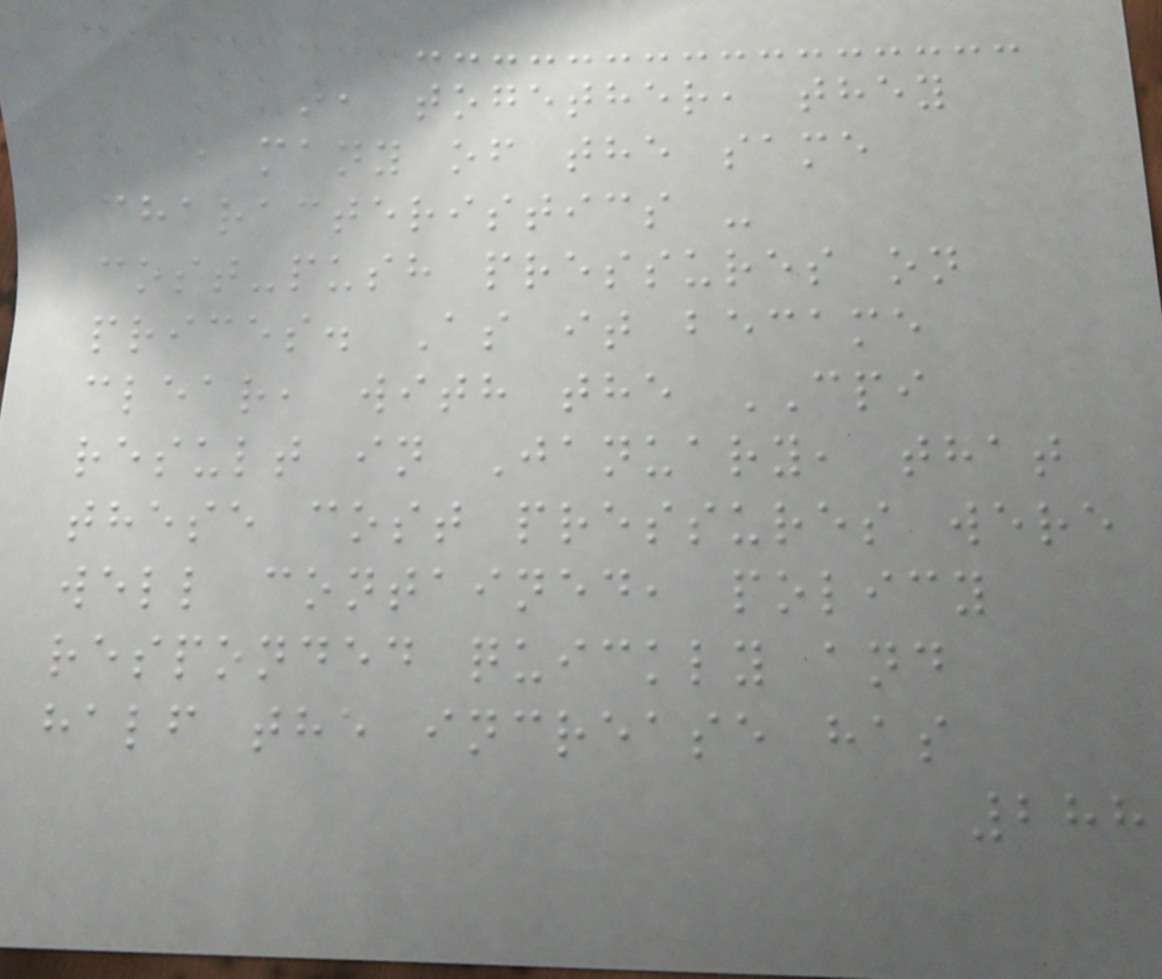But, together, they
had many of the same
characteristics -
cost-push pressures on
prices. As it became
clear, with the CPI
result in January, that
these cost pressures were
well contained, policy
responded quickly and
half the increase has
288
